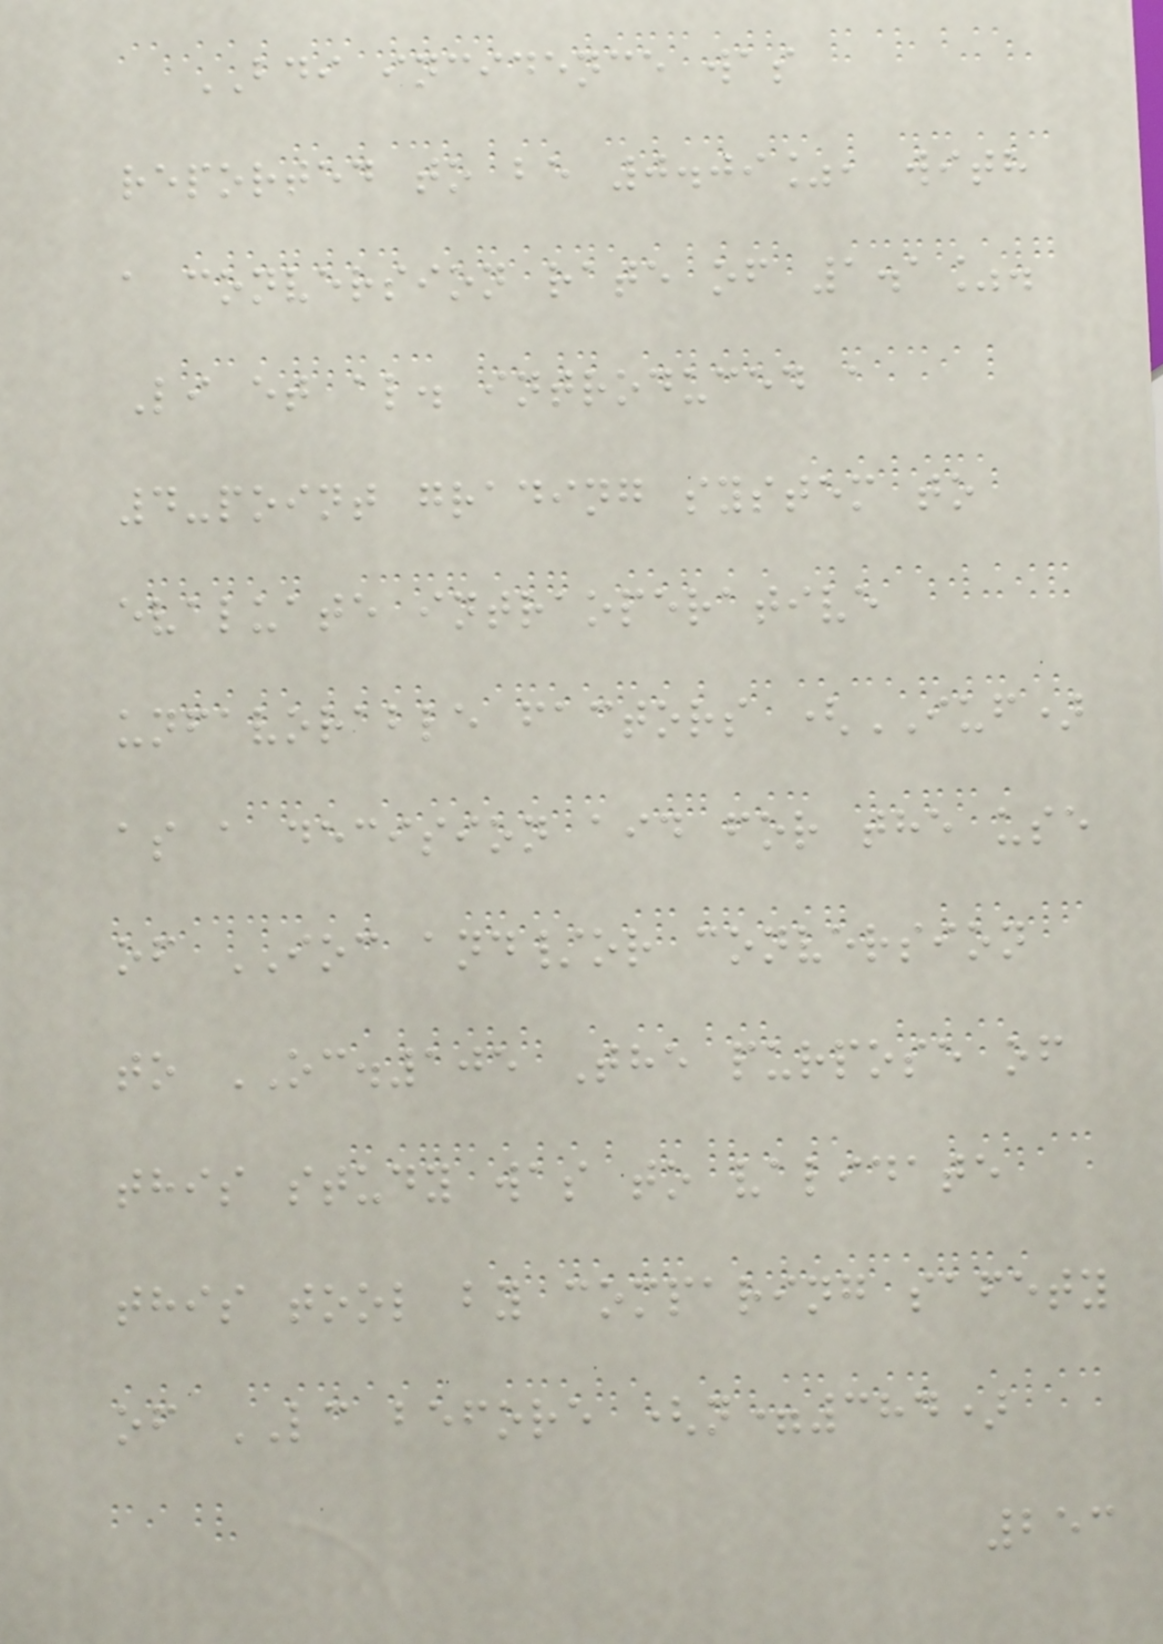BDI incidence was
reported to be 0.09%, with
a conversion rate of 1.1%.
Li et al. introduced a
4-point grading system to
evaluate intraoperative
unfavorable factors (IUF)
as a decision aid for the use
of IOC and/or conversion
to OC.105 The purpose of
this study was to validate
this tool by comparing safety
of LC before (n=384)
253
